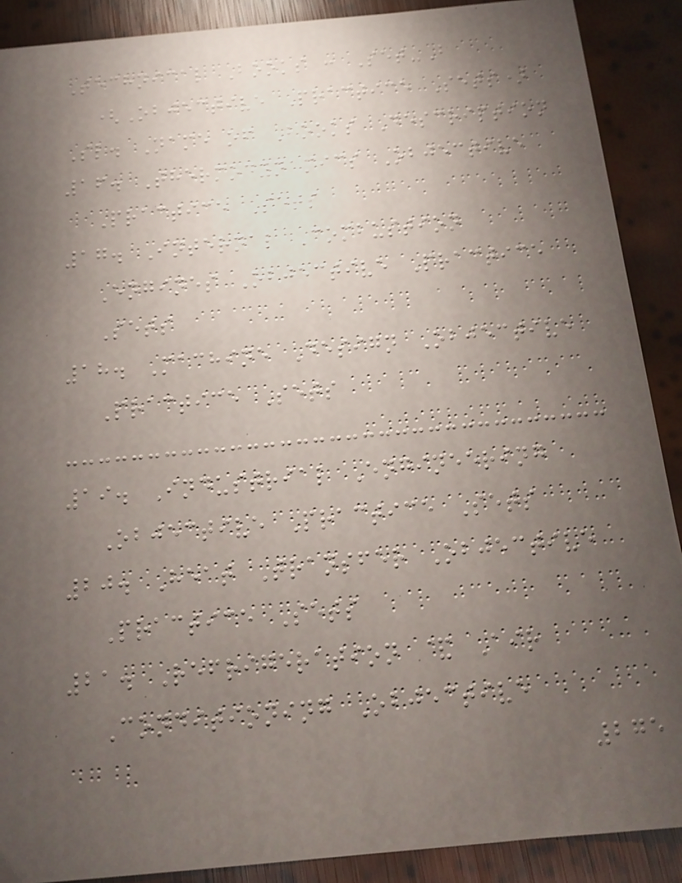Technical Books : Set-B
(Objective Practice Sets)
Sl. Name of Books Description
16. Thermodynamics Objective
Practice Sets
17. Internal Combustion
Engines Objective Practice
Sets
18. Machine Design Objective
Practice Sets
19. Industrial Engineering
Objective Practice Sets
20. Heat Transfer Objective
Practice Sets
21. Refrigeration & Air
Conditioning Objective
275
